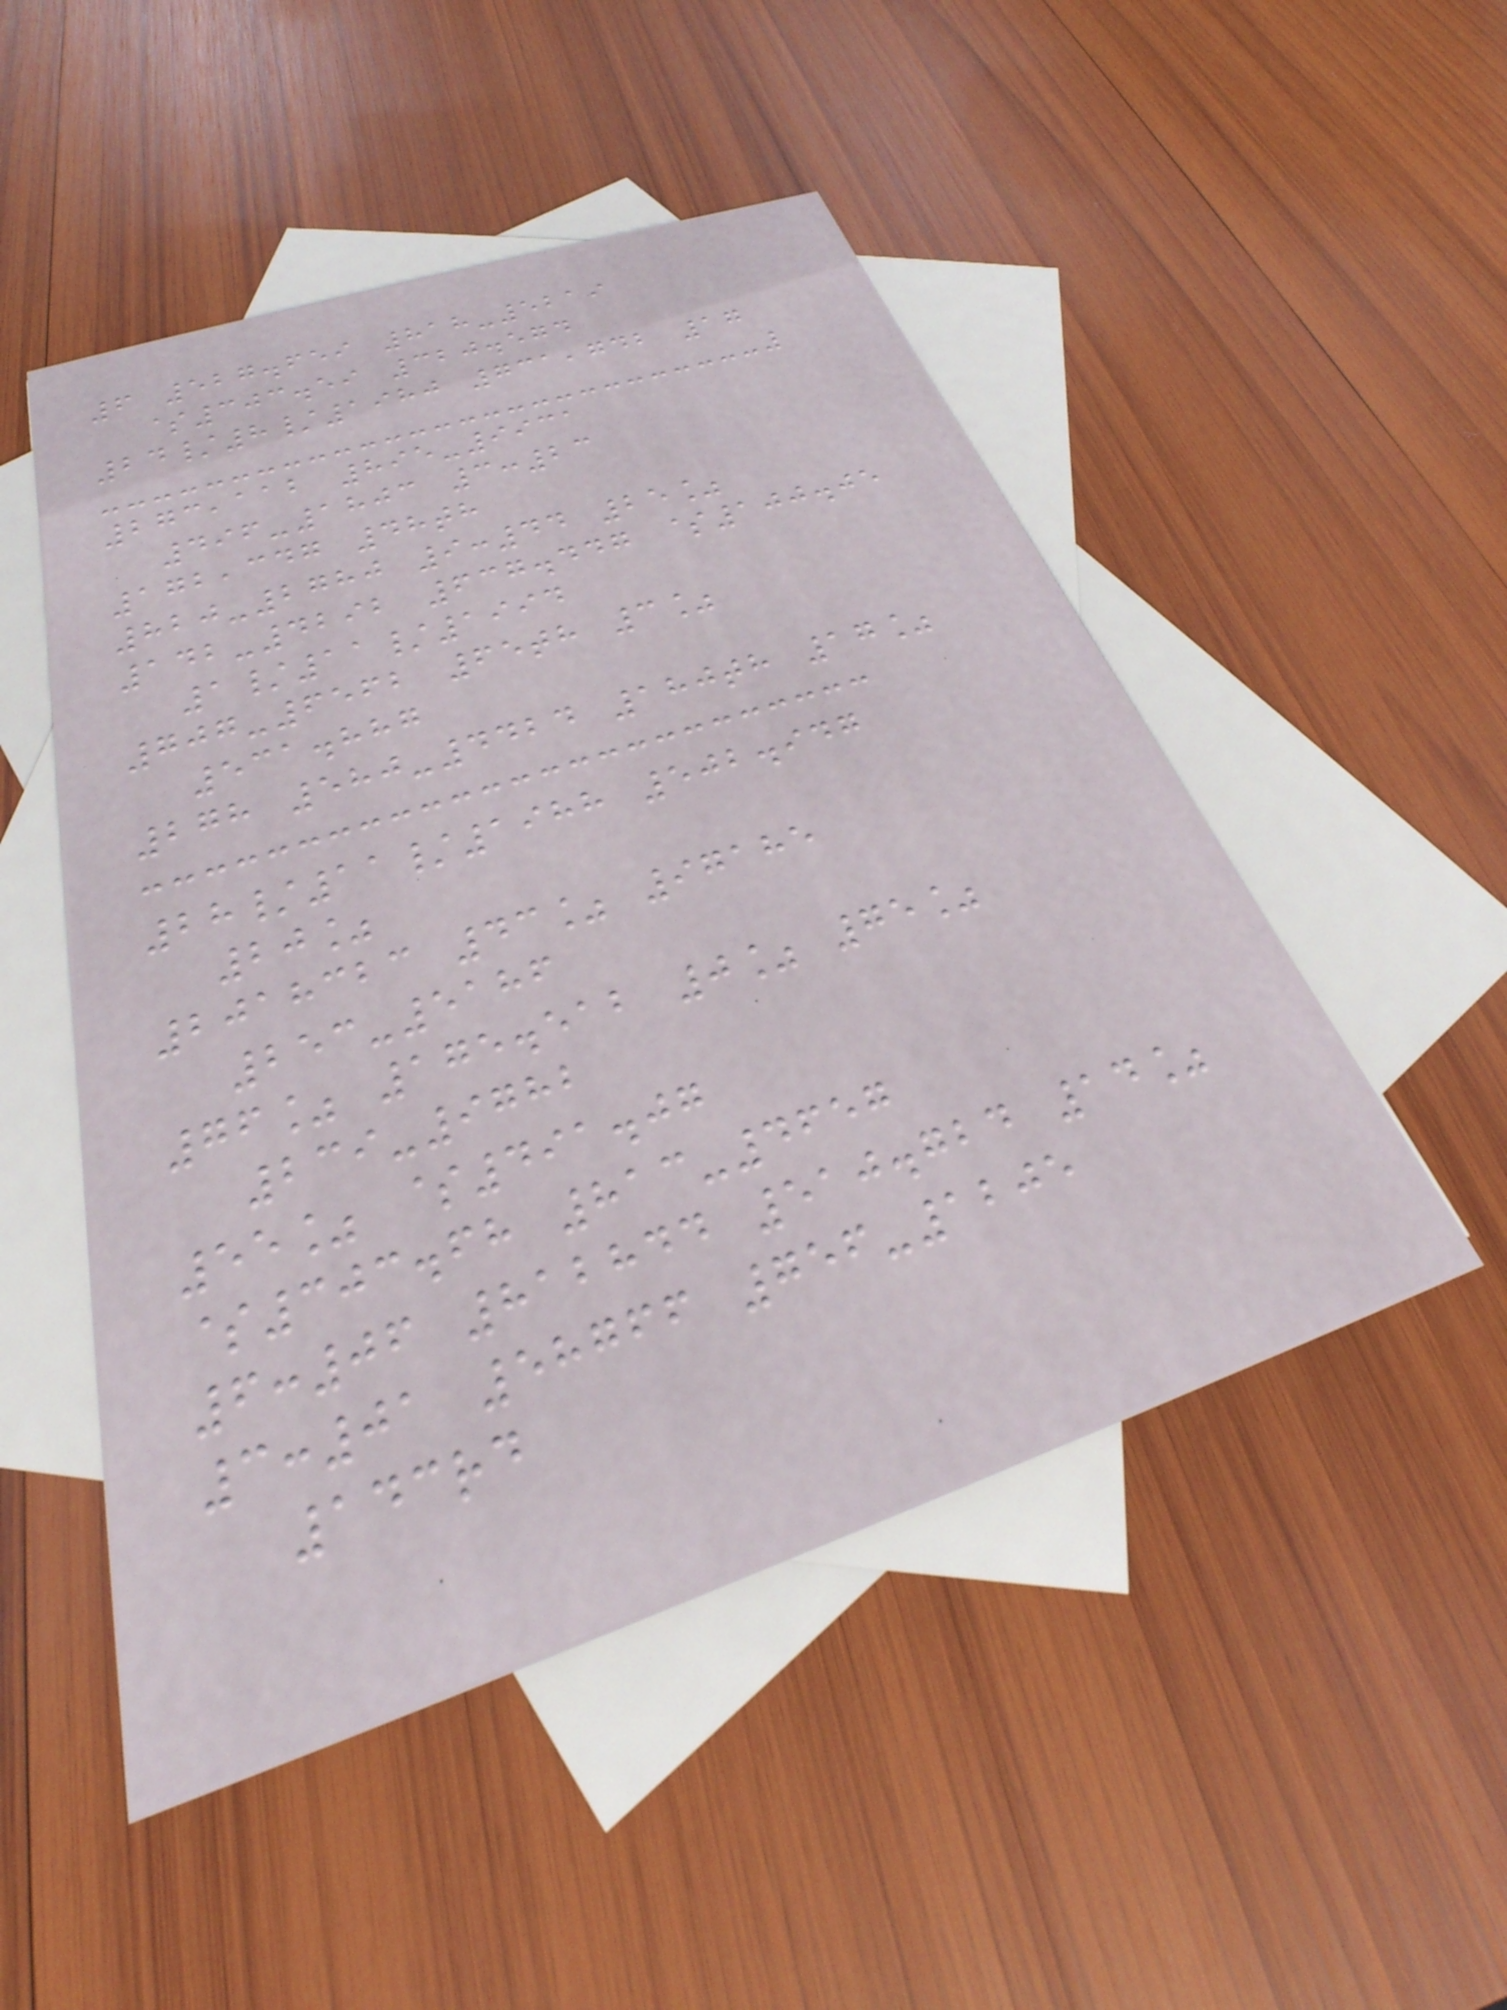6 527.659 818-5219
$303.59 320.574
24/8/1980 731,742 17
273,112 895-9931
496-1803 3:23
172,347 48th
820-2780 9:44 25%
142-4292 637.447 $100.05
1/11/1994
707-6562 65th 3%
531.887
278 580-4424 180th 17%
28/11/1988 502.947
20%
2018323 43% 97185
253-5186
76% 175.512 0% 75%
239-9782
55% $491.07
$303.68 813-4657
6:06 812844 510.724 14%
3:01 58766 756-1205
143rd
